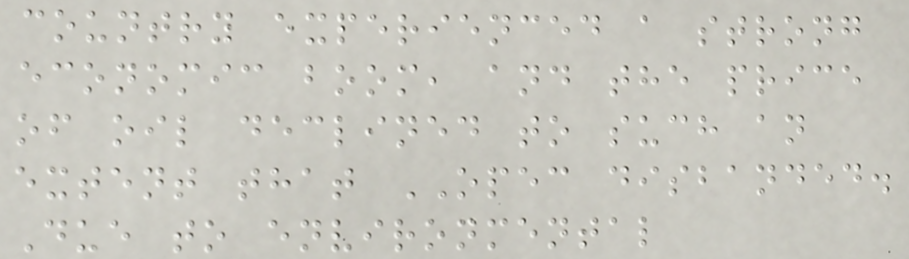country experienced a strong
economic boom, and the price
of oil declined to such an
extent that OPEC disbanded.
Due to environmental
